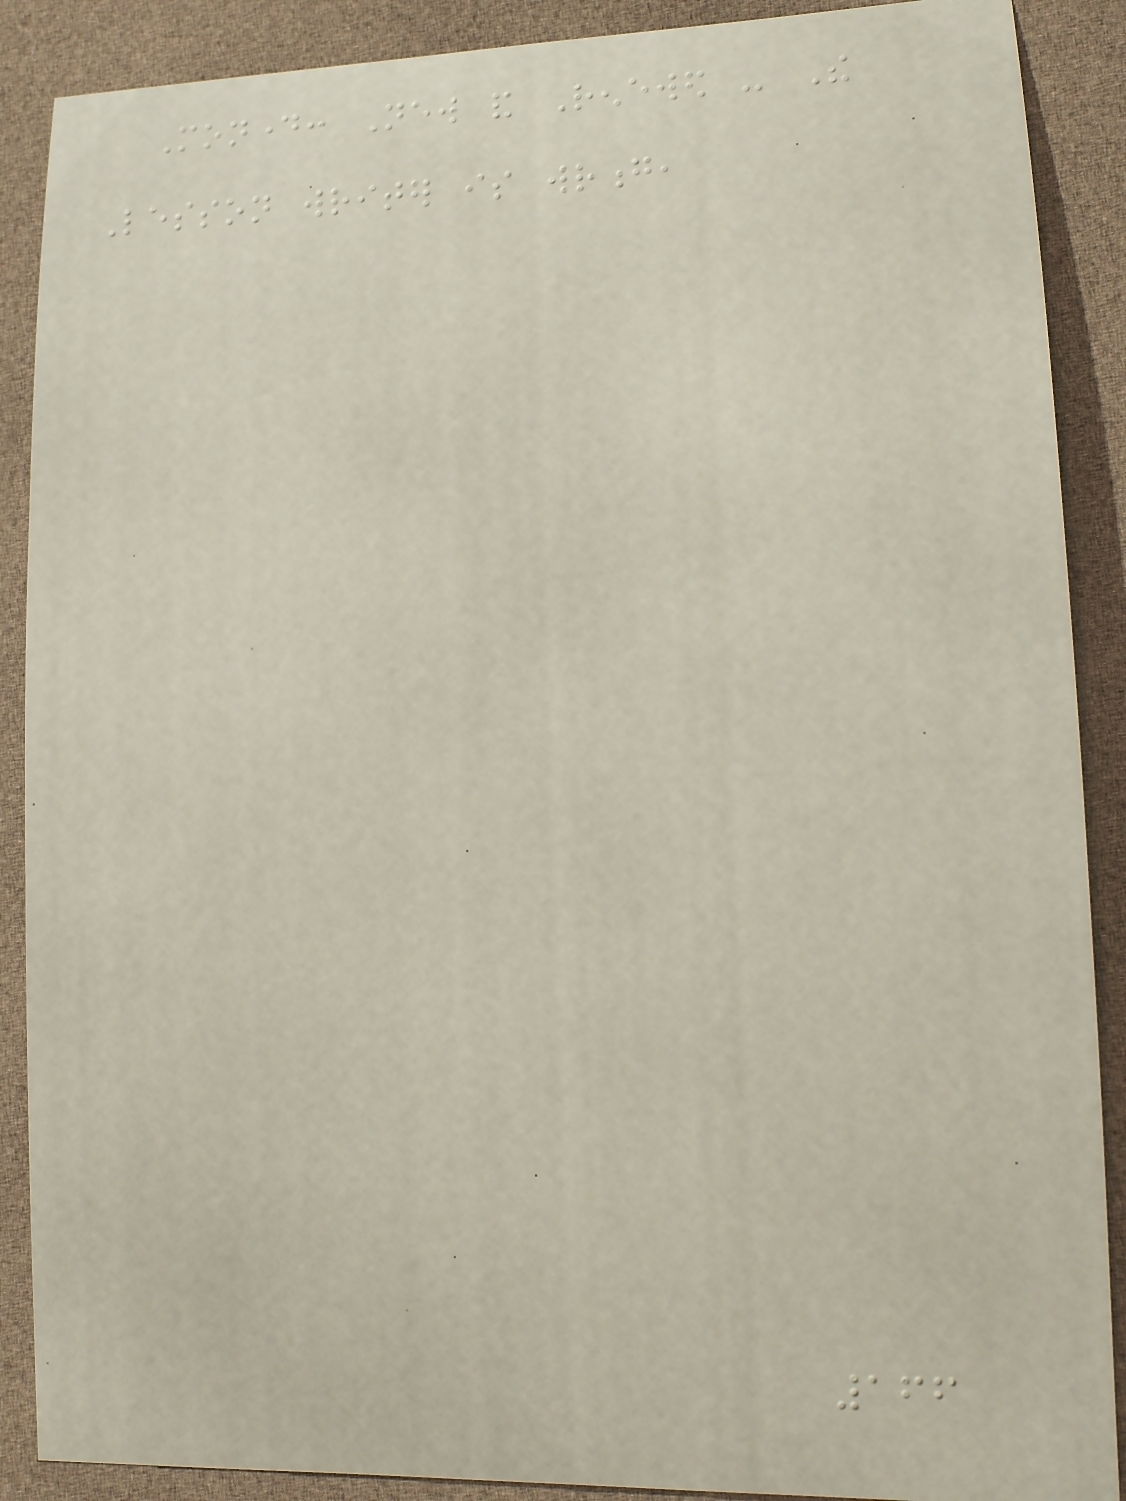Monday: New and Renewed - The
Lesson writer is wrong,
166
